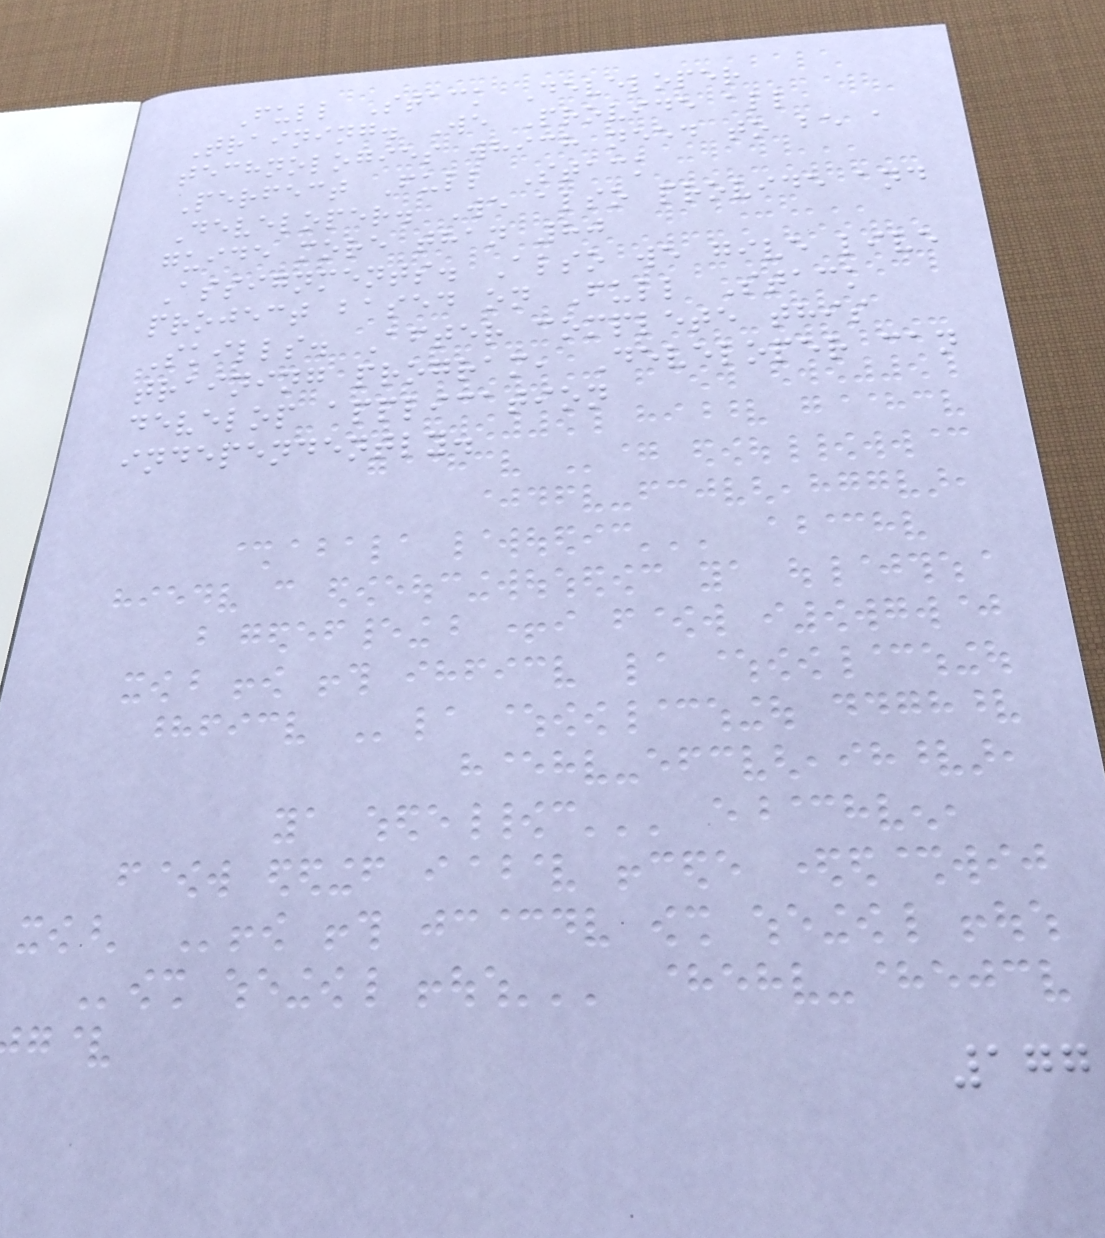Full Stack Developer
Training. We Provide all
technologies which need to be a
Perfect Full Stack
Developer. We also provide and
guide more than 80
Assignments. Also we give live
project based on Full Stack
Skills. After complete this
training program, Developer can
develop application
independently.
177
